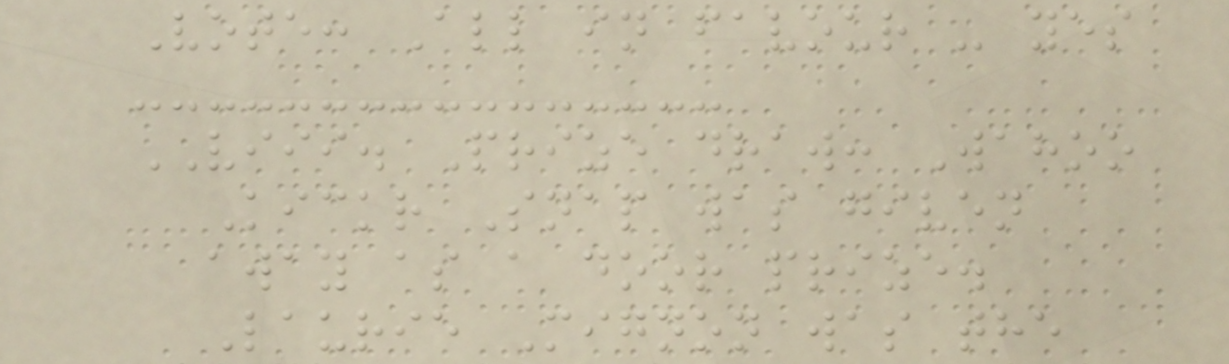Vote: All in favour - yes
VIII. Prize draw: Wahoo
Kickr Snap was given
away as a door prize.
Laurie Mignon was the
